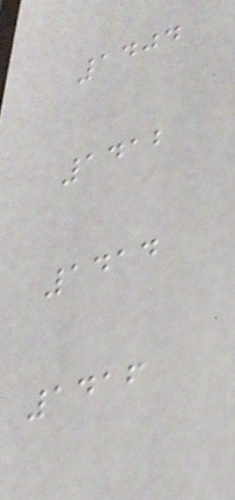1404
1412
1414
1416
